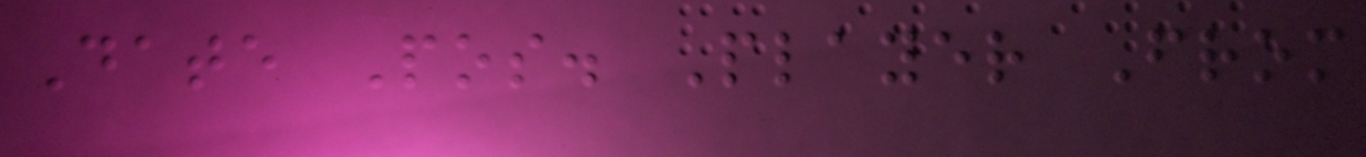Date Pos. Player From
